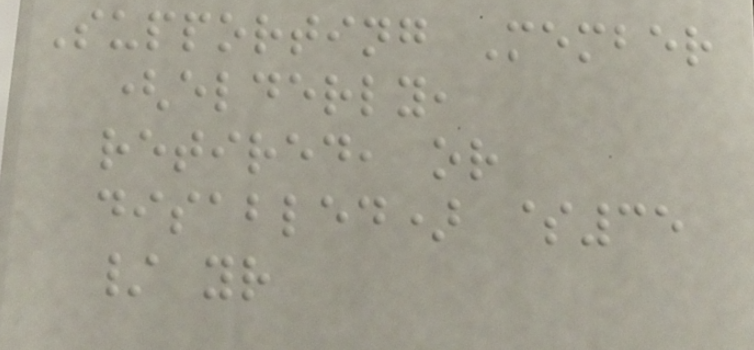Supporting Member
(elderly,
retired, or
disabled) $35
/ yr
